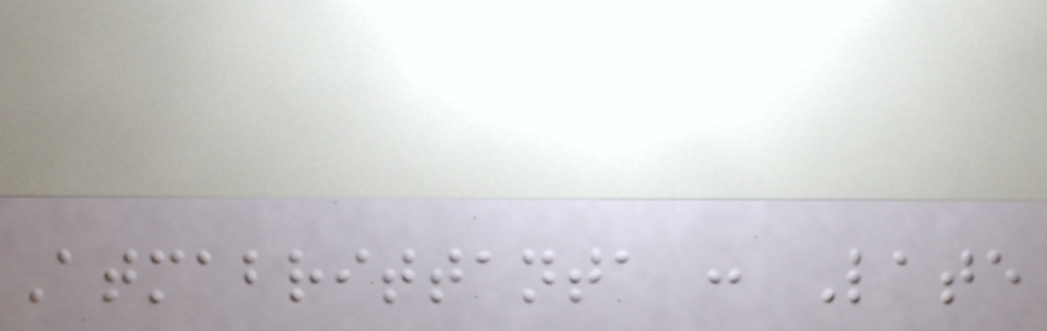Atmabrittanta : Late
